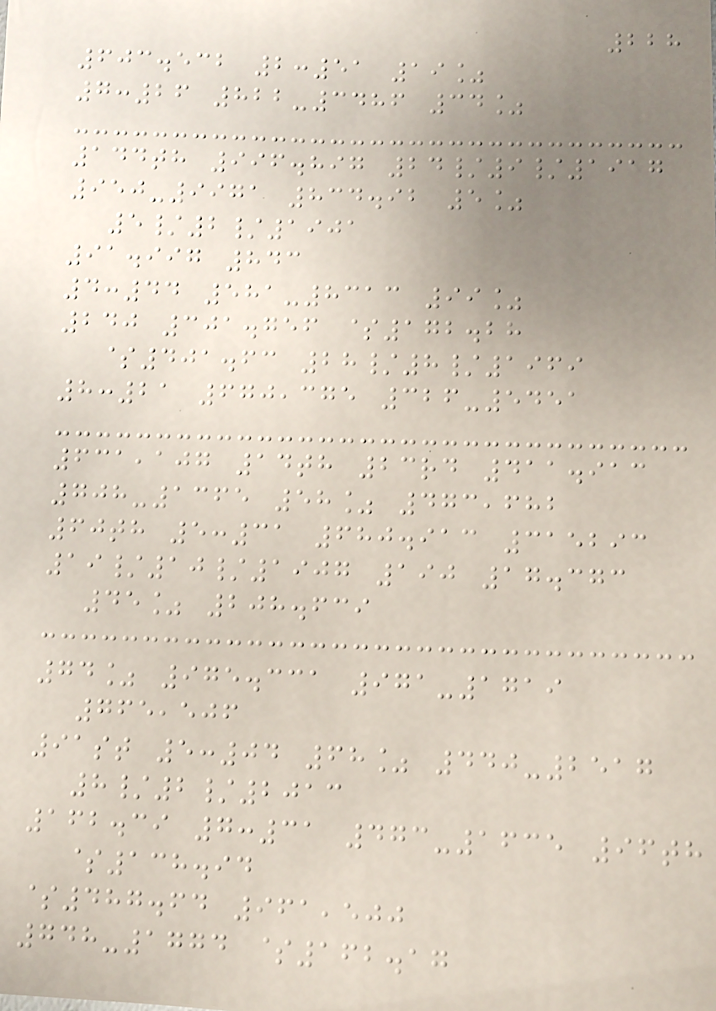228
603.532 2:51 19%
7:26 822-3486 34%
144th 996.897 24/9/1917
950-9971 834.92 5%
5/2/1901
91.997 843
4:44 581-8313 99%
240 301.756 $172.28
$401.63 28/8/1969
8:21 670,375 326-5451
631,107 14th 23rd 411.913
708-1365 58% 473,682
60th 5:31 680.913 315293
19/10/1907 190 17.373
45% 208.639
74% 975.331 971-1719
765,506
91st 5:04 68% 440-2517
8/2/2013
162.39 7:31 473-1635 96th
$138.94
$487.64 961,500
748-1774 $162.17
